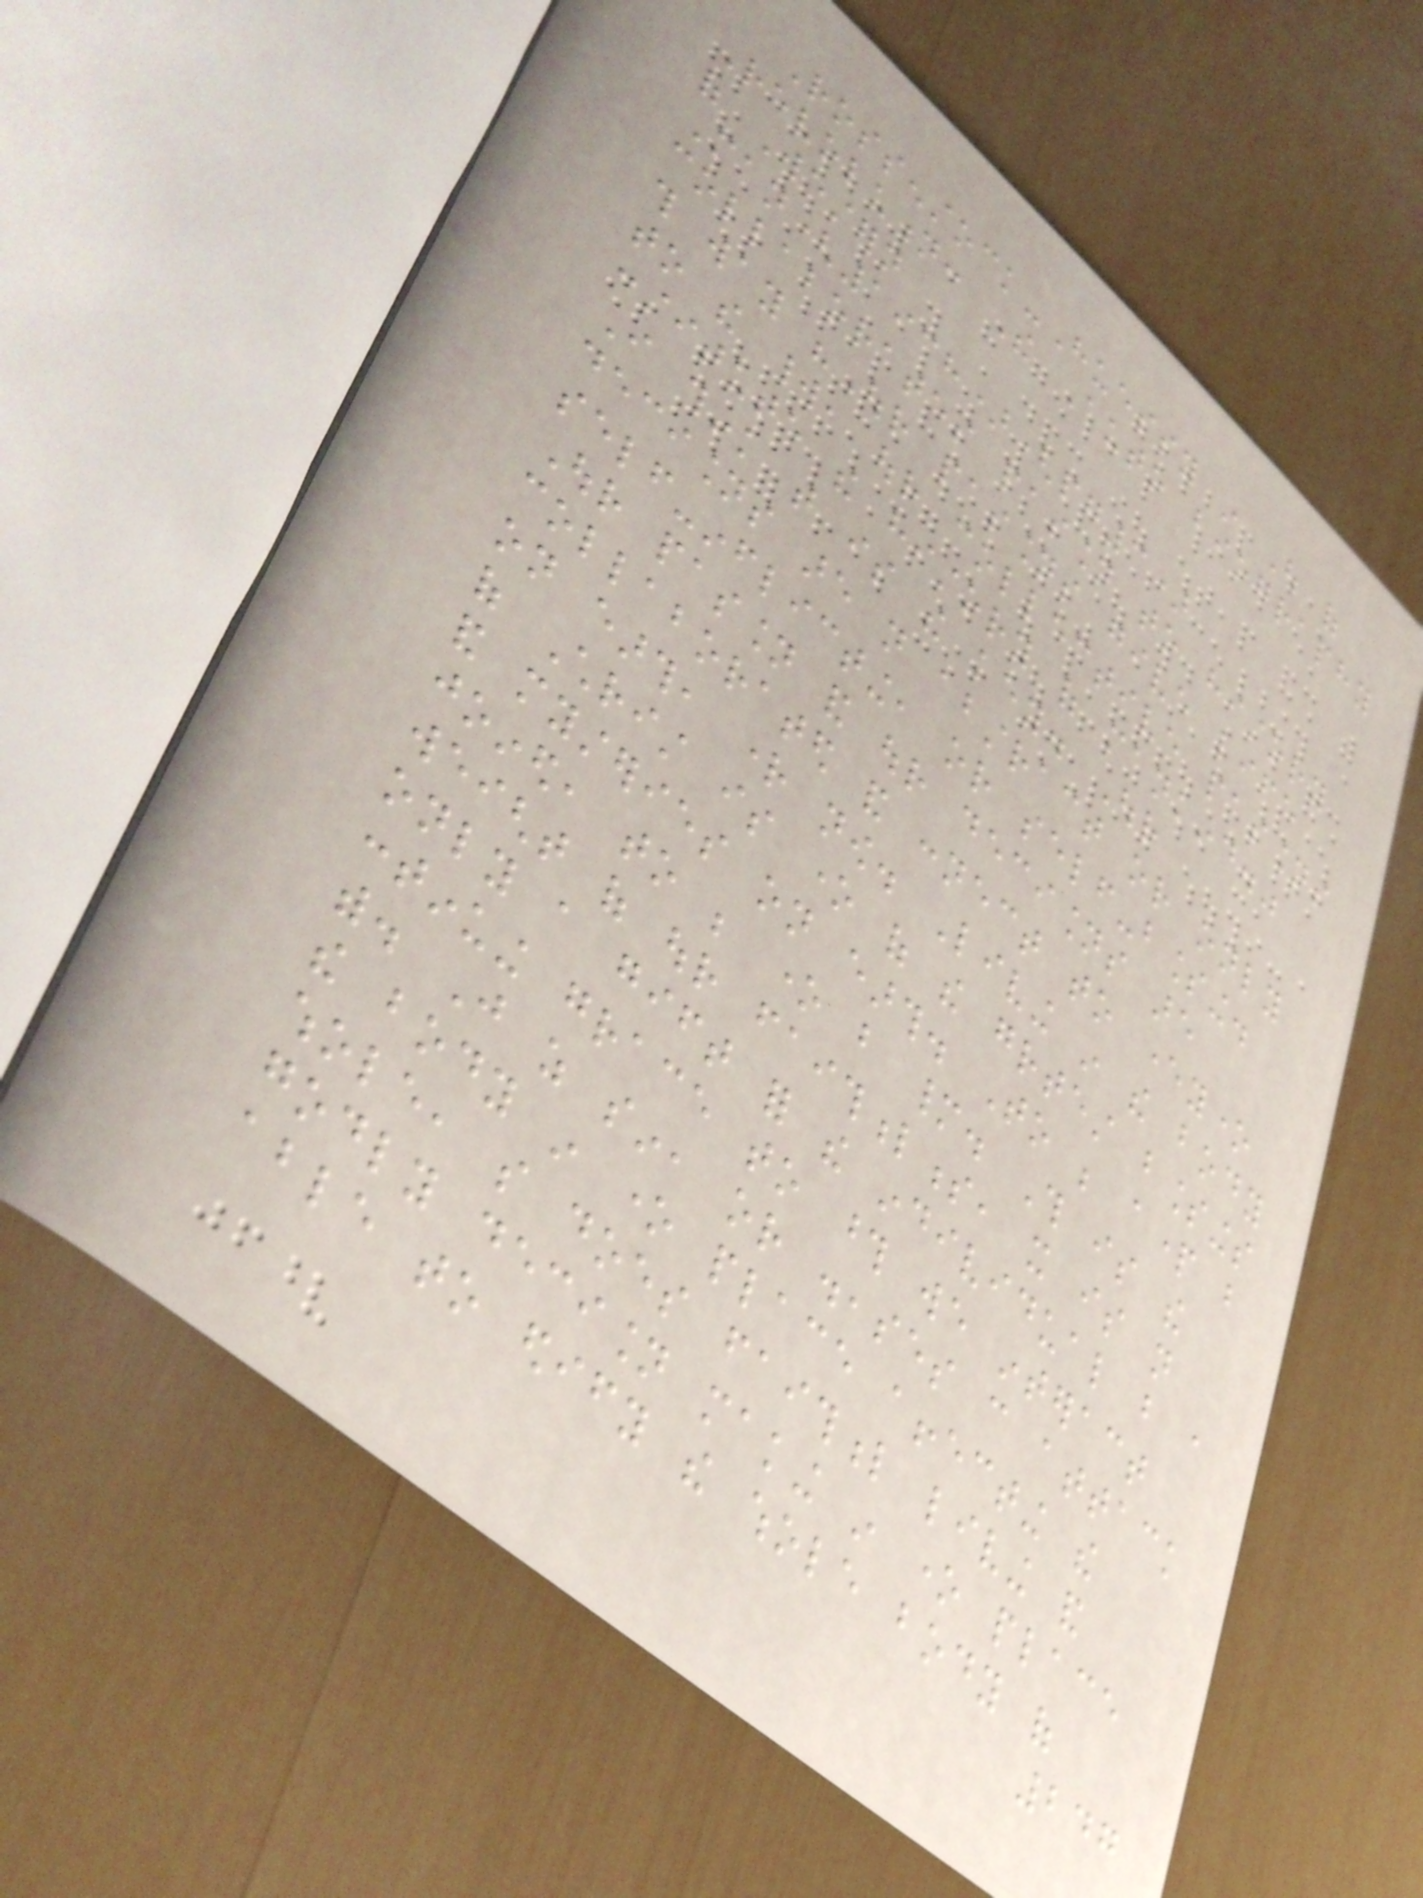Rossenstock-Huessy in Out of
Revolution: The Auto biography
of Western
Man(1938)(pg3)
collaborates passion to history
this way "Our passions give life
to the world, our collective passions
constitute the history of mankind."
I think that is the key. Our
decisions are not abstract or only
self-inflicting, or self-blessing.
Our passion and our decisions are
collaborated and connect to everyone
on earth, right now. Living in the body
of Christ is one of the greatest blessings
and mysteries on earth. To be apart but
joined, to be one but many. This is the
weight of our faithfulness, it is not
only a gift for the individual but a
continuing grace to those we interact
with. Just as sin, or diseases can attack
the body in one place affecting the
whole, so does faithful living and
godly decision making in one place
able to edify the whole body of
247
